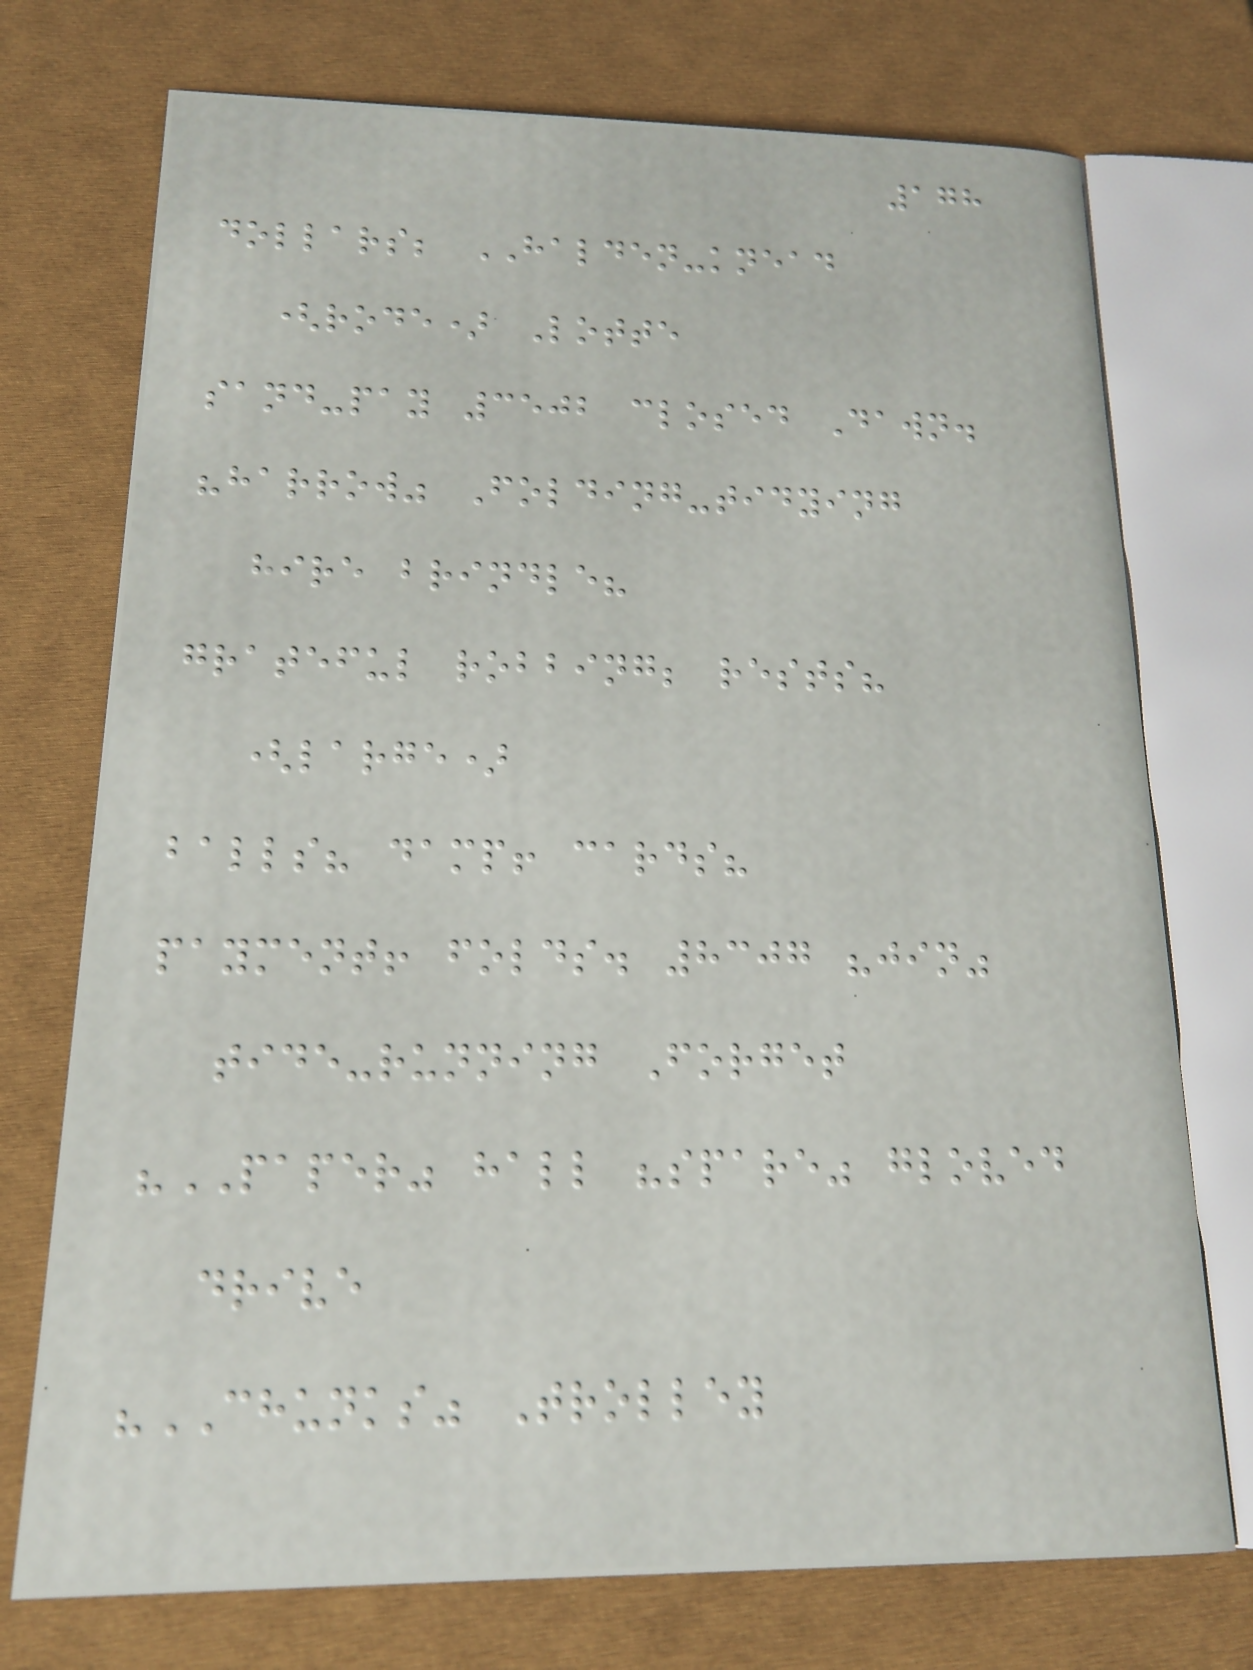178
dollars; HALDEN-knead
(rode) Lotte
sand-pay 3502 closed Dawn.
"harrow" Folding-tidying
hire brindle?
grateful robbing; rests?
(large)
balls? damp! cards?
payment! folds. 8307 "jin"
tide-running Forget
"PAPER" hall "spare" gloved
drive
"CHUNKS" Trolley
